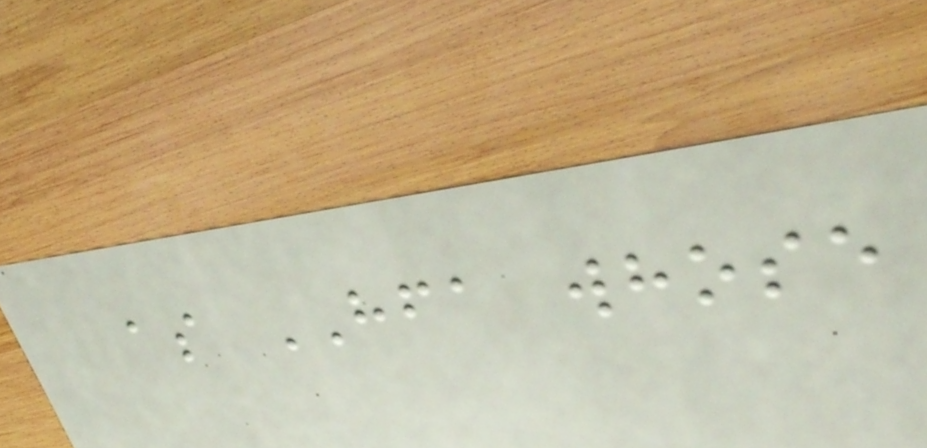as HFA whose
